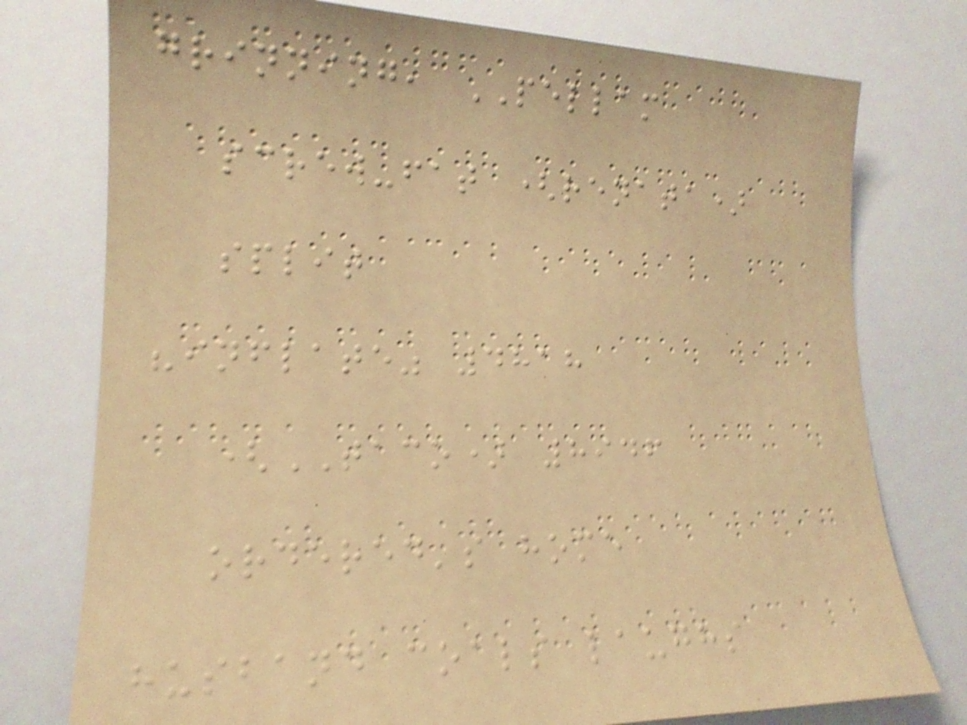grinning, PELLAM
screw-fat (renata)
split
"inflate" 4818
(TACO) 8946
ordered's home
husband coals laughs
